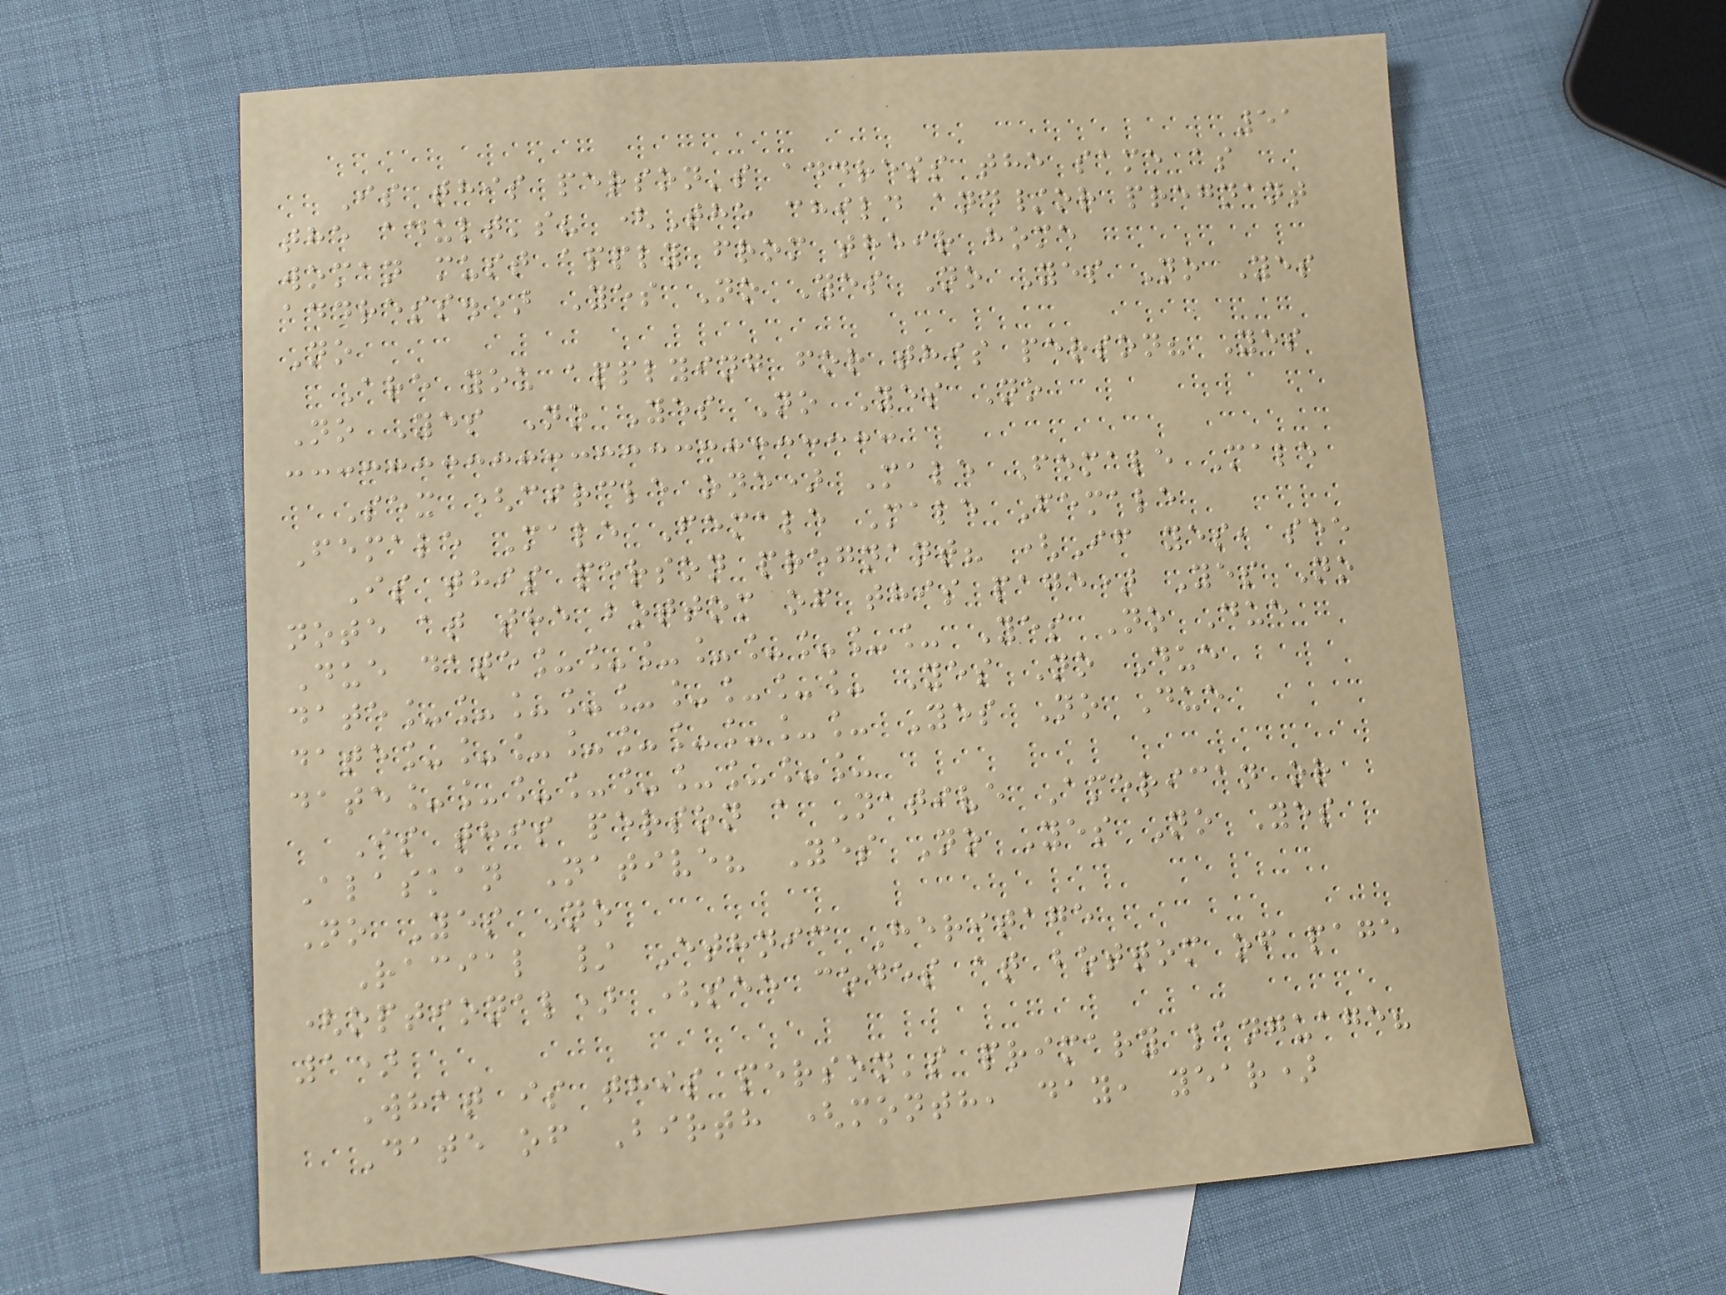51
Is this person's address the same as
the adult's? (The child and/or pregnant
woman must apply from their home
address.) Yes No Yes No Yes No Yes
No
Are you applying for this person? Yes
No Yes No Yes No Yes No
Sex (circle one) Male Female Male
Female Male Female Male Female
Is this person pregnant? (If yes, see
note at the bottom of this page) Yes No
Due date________ Yes No Due
date_________ Yes No Due
date_________ Yes No Due
date_________
Is this person a Native American or
Alaskan Native? Yes No Yes No Yes
No Yes No
Racial / Ethnic Heritage
(optional) (see codes at bottom of page
1)
What is this person's primary language?
Date of Birth (month, day, year)
